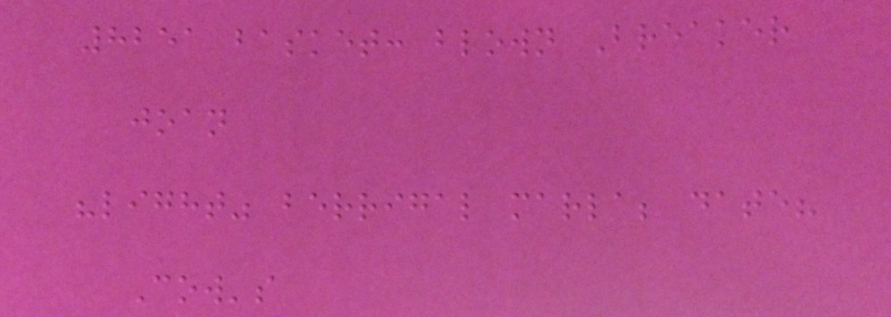8251 basket: blown Breaker
joan
"light" berrigal marla; date?
Cow's
